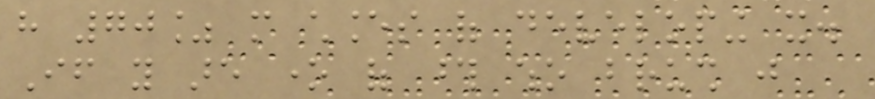have 70% more chances of developing it.
If you are one of those who brush just
